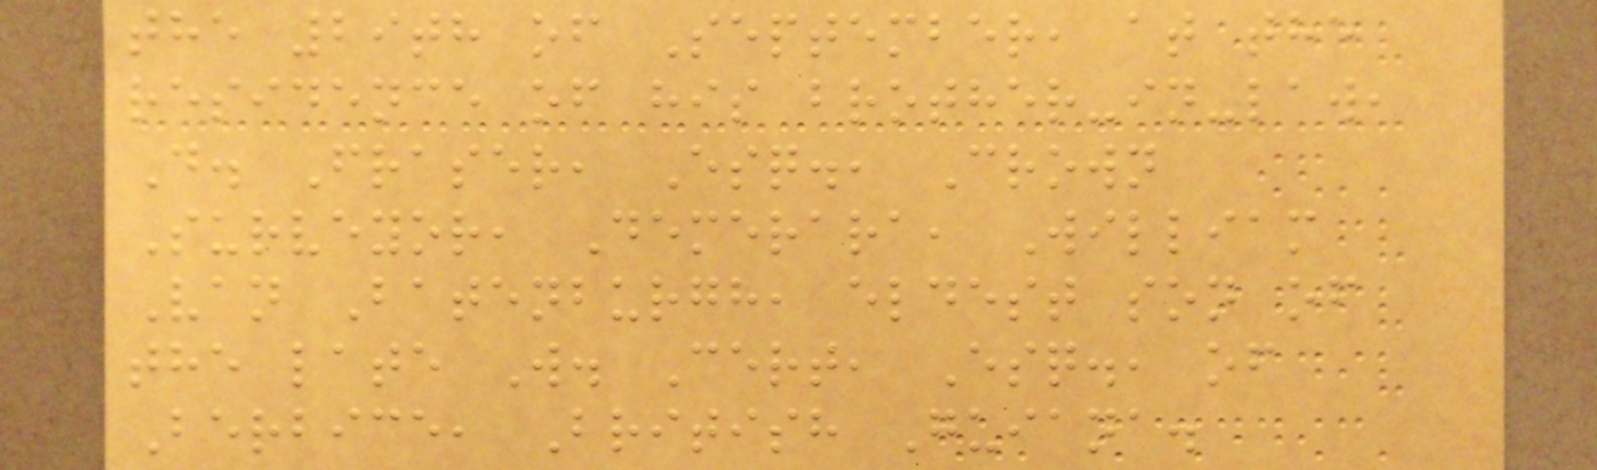the 29th of September, at the
residence of his brother-in-law,
D. Fraser, Esq., Crown
Surveyor, Demerara, William
Van Batenburgh, eldest son of
the late W. Cert, Esq., of
Berbice, British Guiana.
